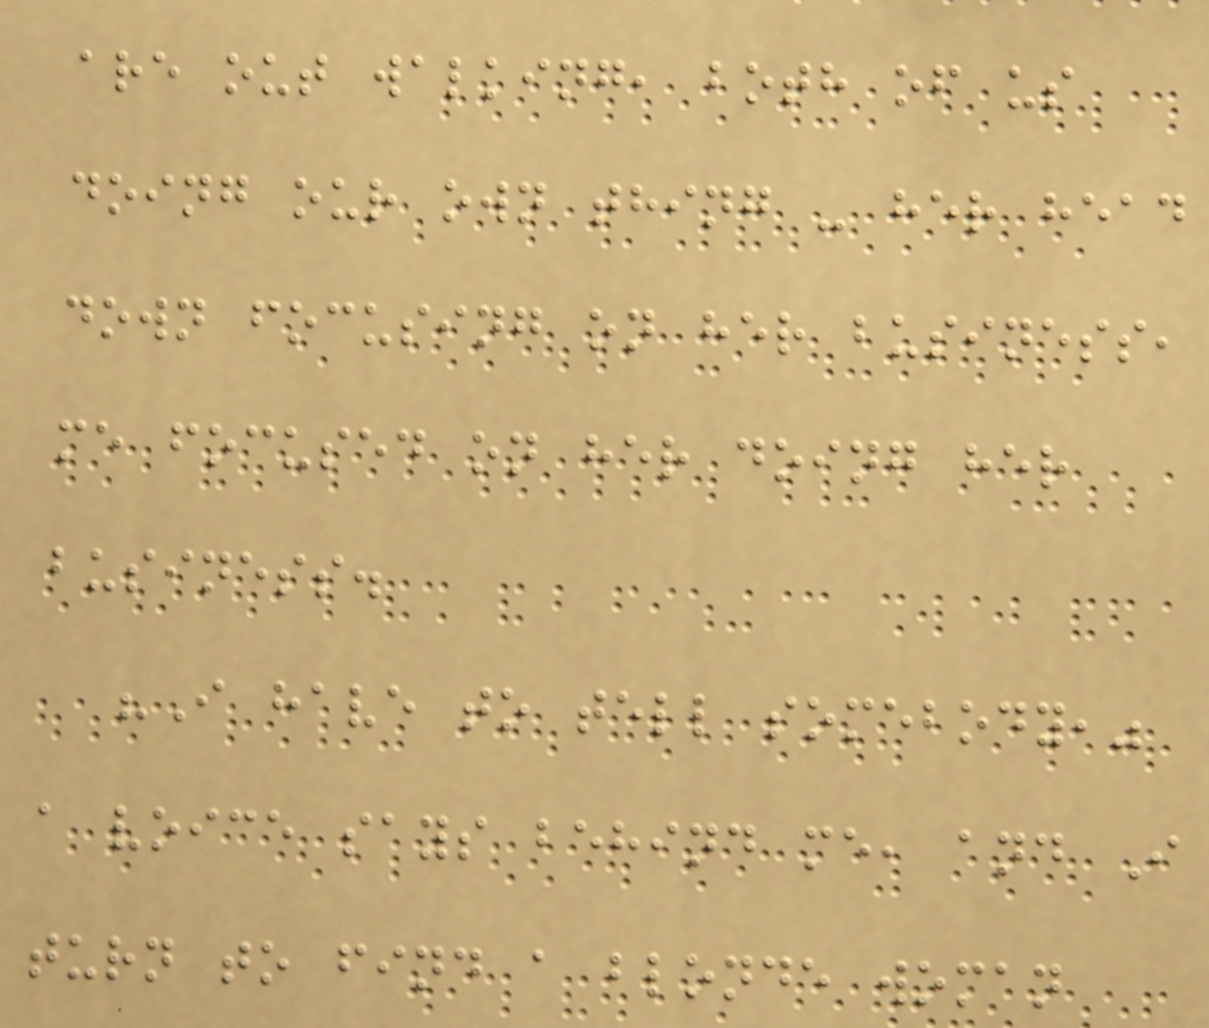are out walking, both of us
doing our own thing - her head
down focusing on her business,
me focused on her doing her
business.
"I have to tell somebody,"
a voice says behind me, and I
turn to find a blonde woman
